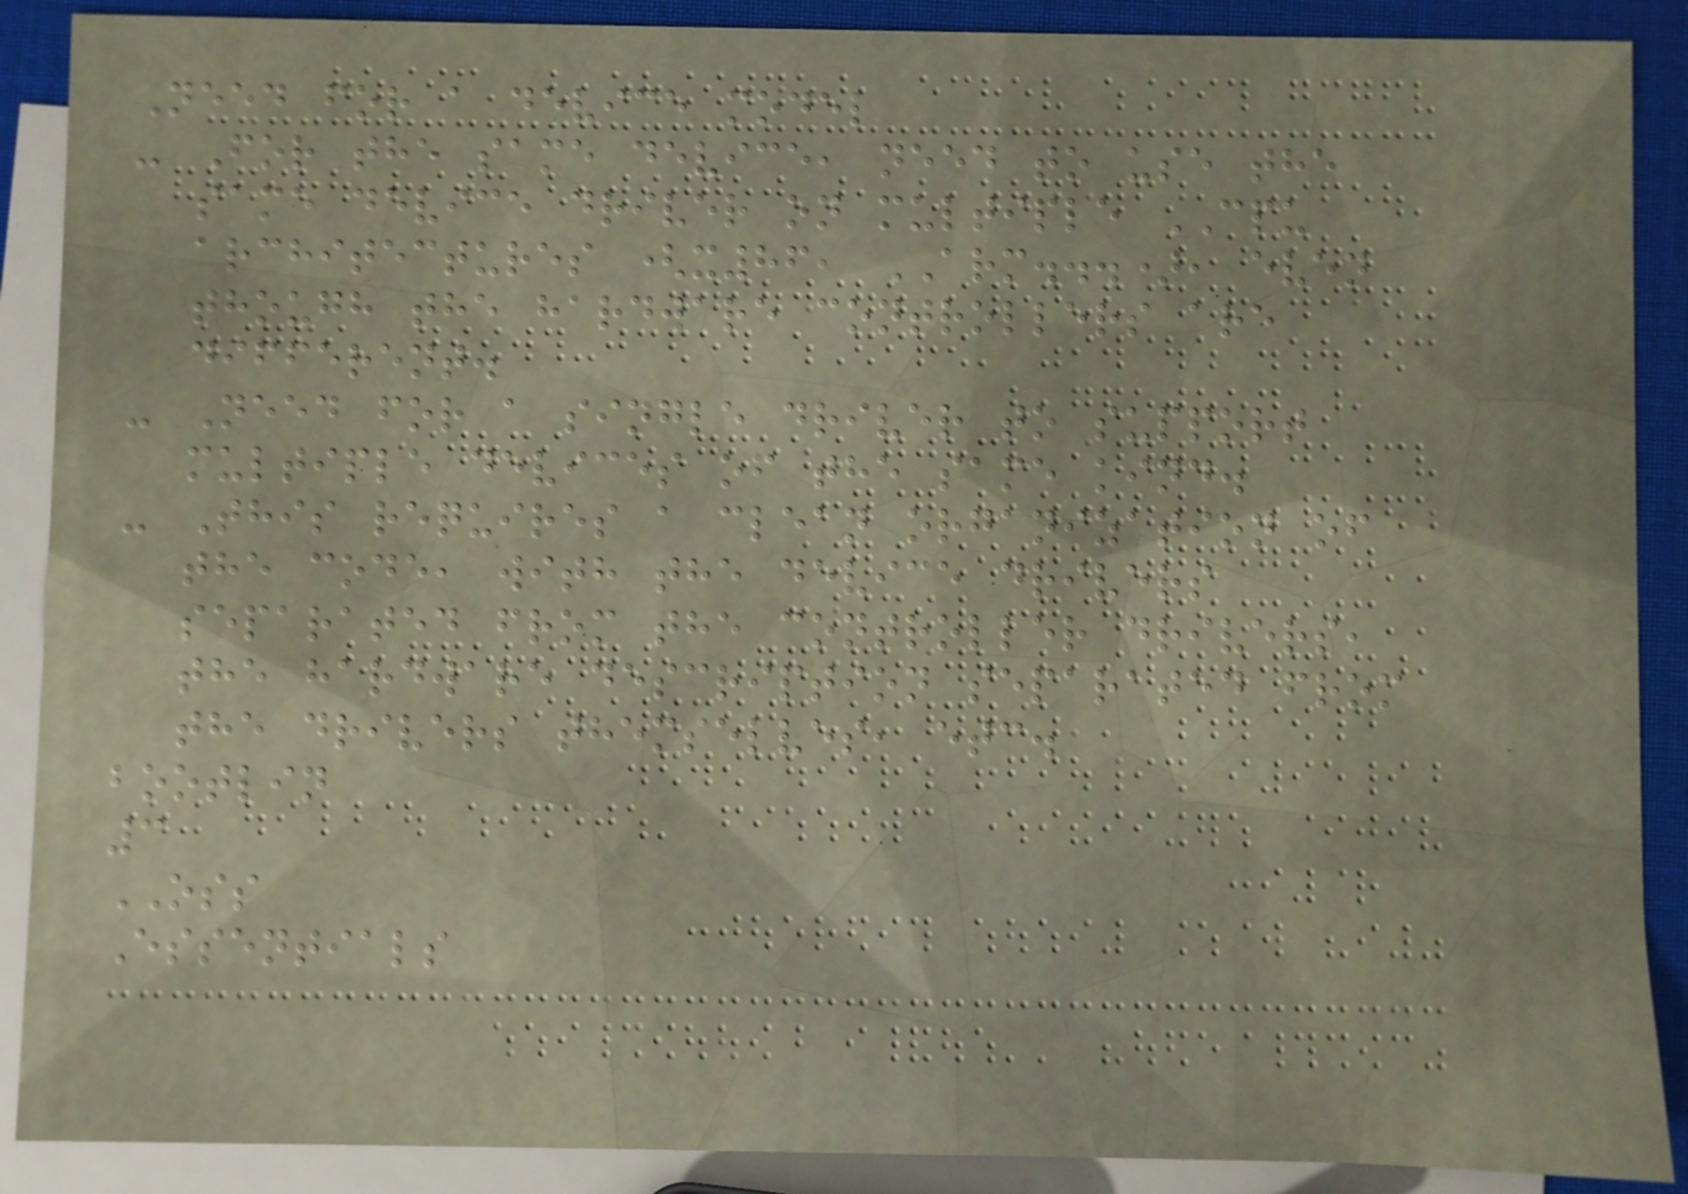Need for a device model
- For the same device, need to use the
same device driver on multiple CPU
architectures (x86, ARM...), even
though the hardware controllers are
different.
- Need for a single driver to support
multiple devices of the same kind.
- This requires a clean organization of
the code, with the device drivers
separated from the controller drivers,
the hardware description separated from
the drivers themselves, etc.
bootlin
3
OSS
Essentials
